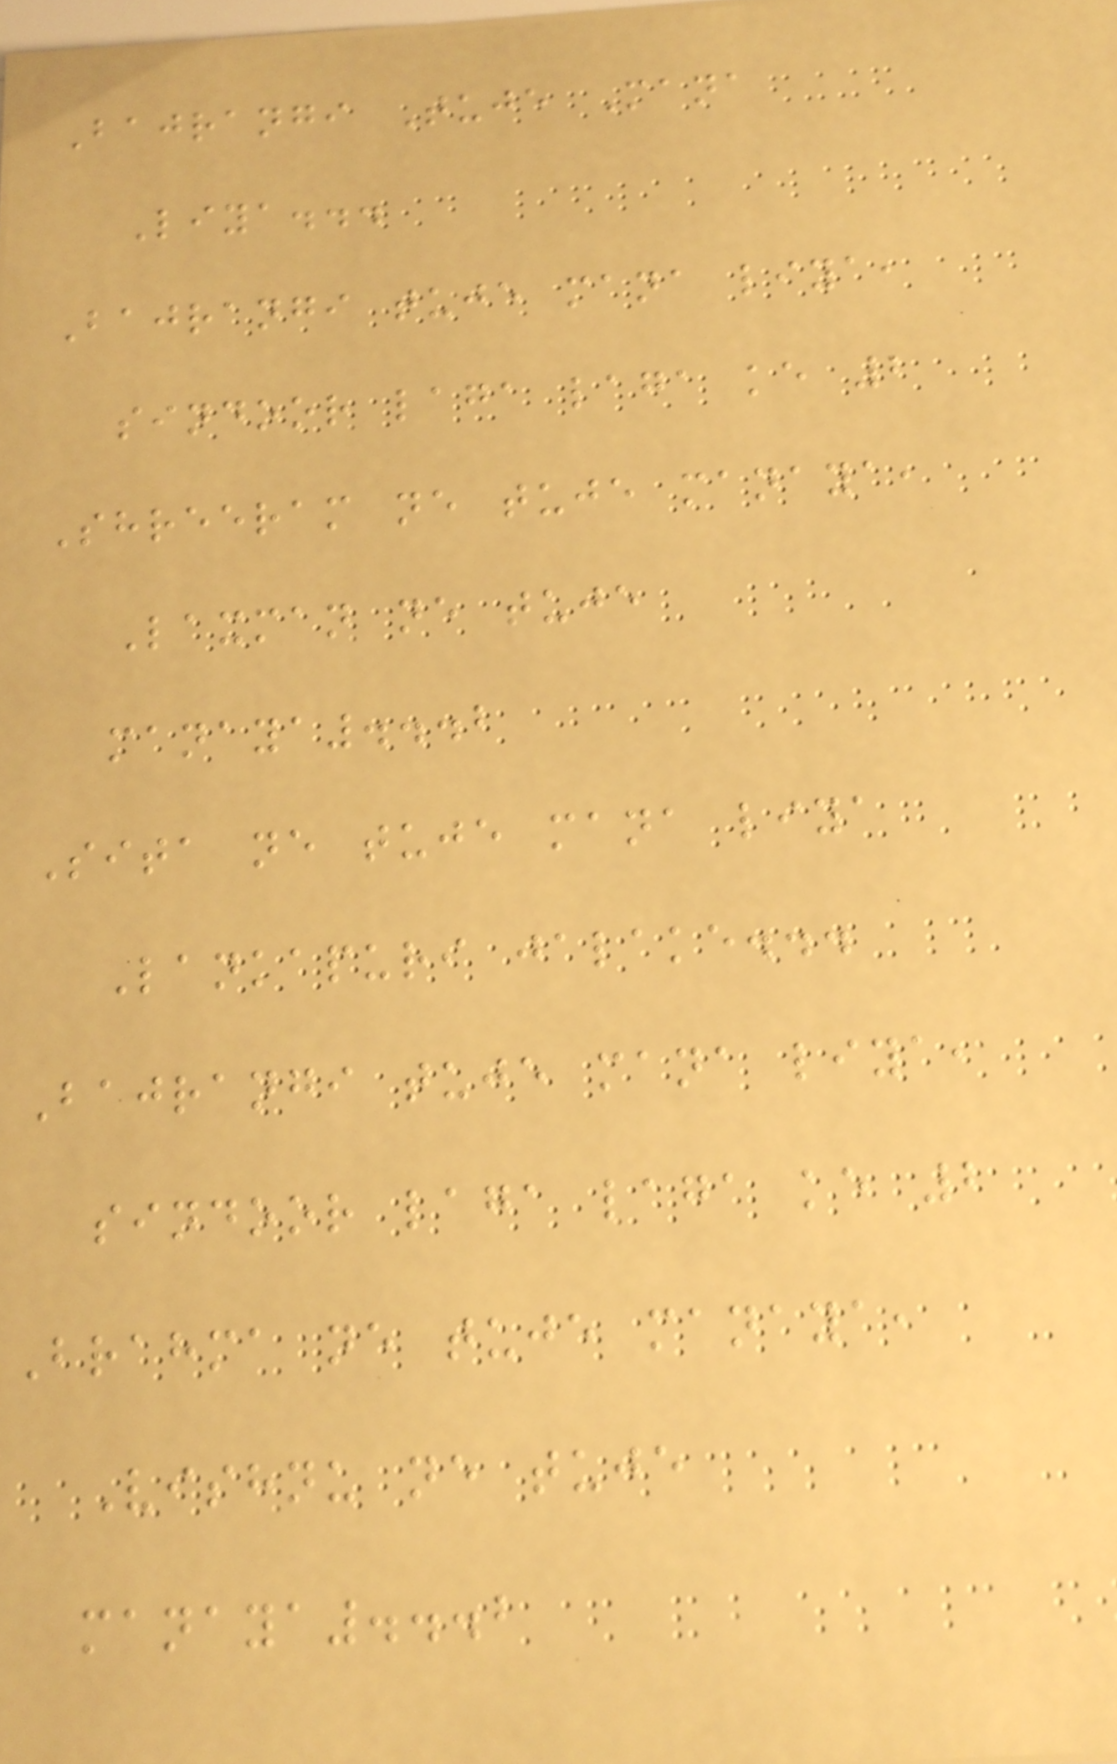Bajrangi Tuje Mana
Liya...
Bajrangi tuje mana liya,
sindoor laga laga ke 2
Shreeram ne tuje manaya,
Laxman ne tuje
manaya...2
Sita ne tuje mana liya
Lankapuri jalake...
Bajrangi tuje mana liya,
sindoor laga laga ke 2
Brahma ne tuje manaya,
Vishnu ne tuje
manaya...2
